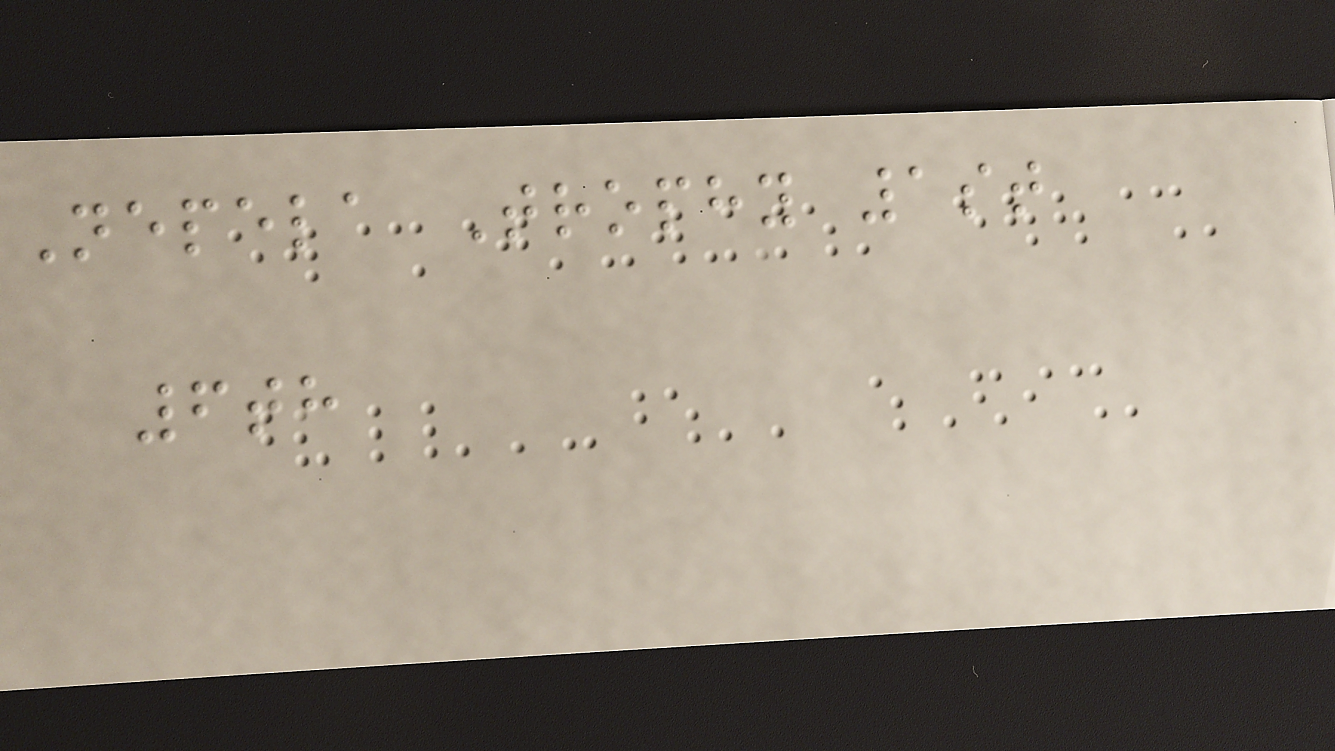Nepela Trophy 1st
6th
